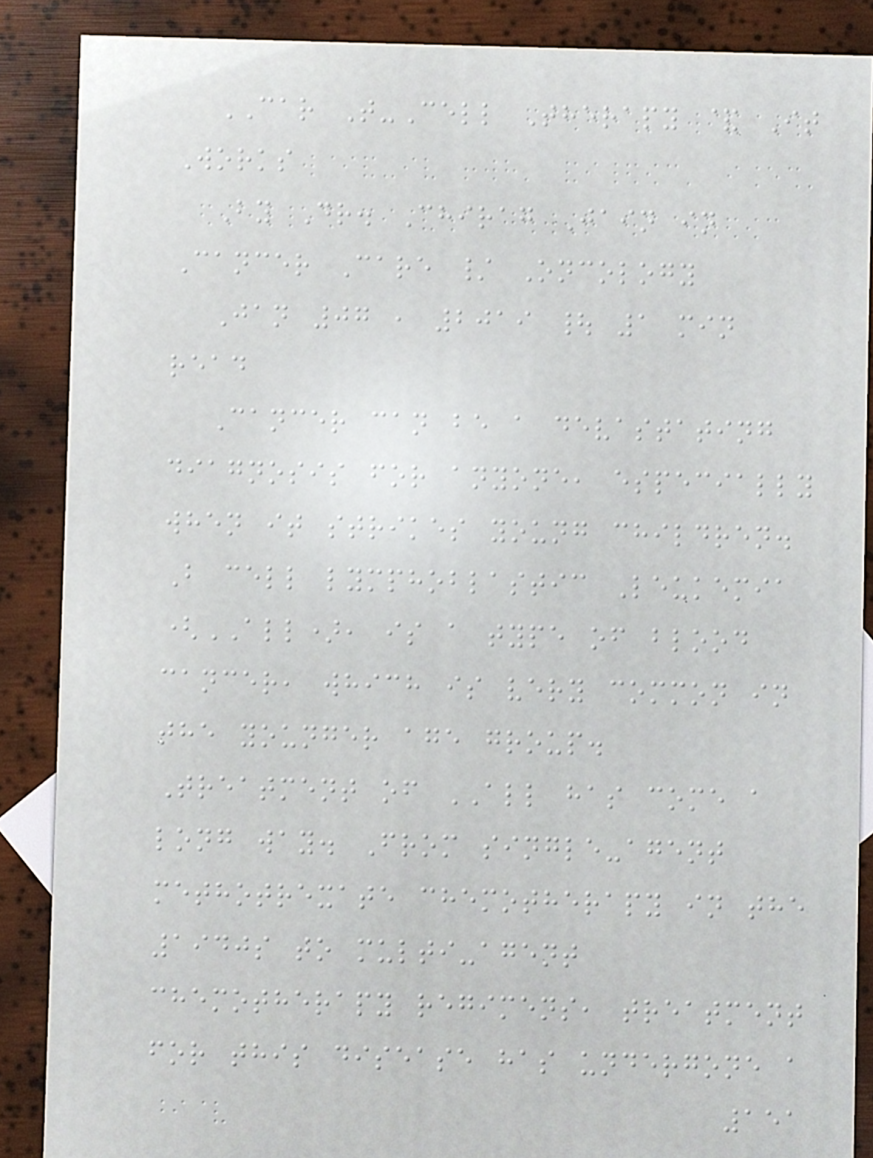CAR T-Cell Therapy & It
Works
By Dr. Chirag Jain in
Cancer Care / Oncology
Jan 07 , 2019 | 1 min
read
Cancer can be a devastating
diagnosis for anyone, especially
when it strikes young children.
B cell lymphoblastic Leukemia
(ALL), is a type of blood
cancer, which is very common in
the younger age group.
Treatment of ALL has come a
long way. From single-agent
methotrexate chemotherapy in the
1940s to multi-agent
chemotherapy regimens, treatment
for this disease has undergone a
151
